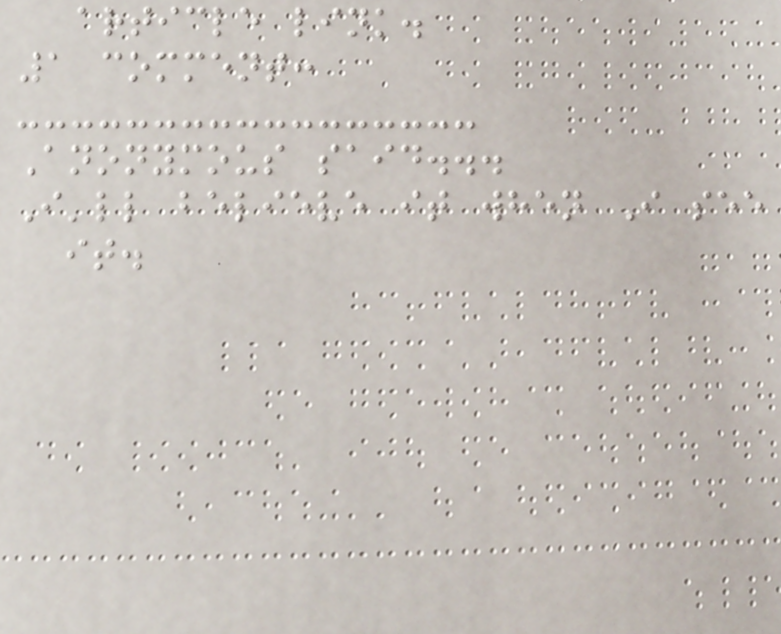article link.
1 comment:
Anonymous said...
I'll believe it when I see
it.
